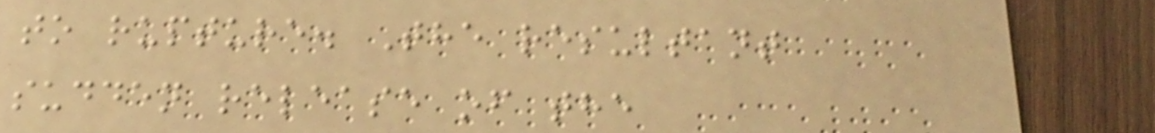to rupture. The resultant
sudden release of the
